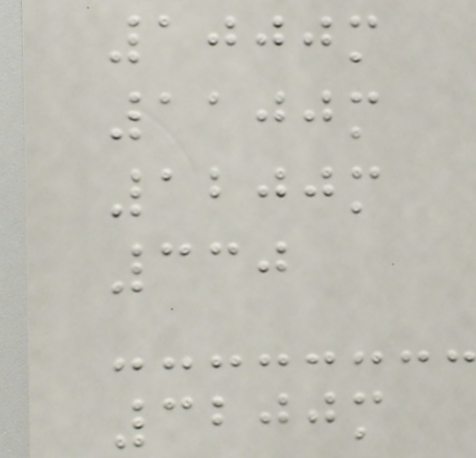1000m
1100m
1200m
330
3200m
